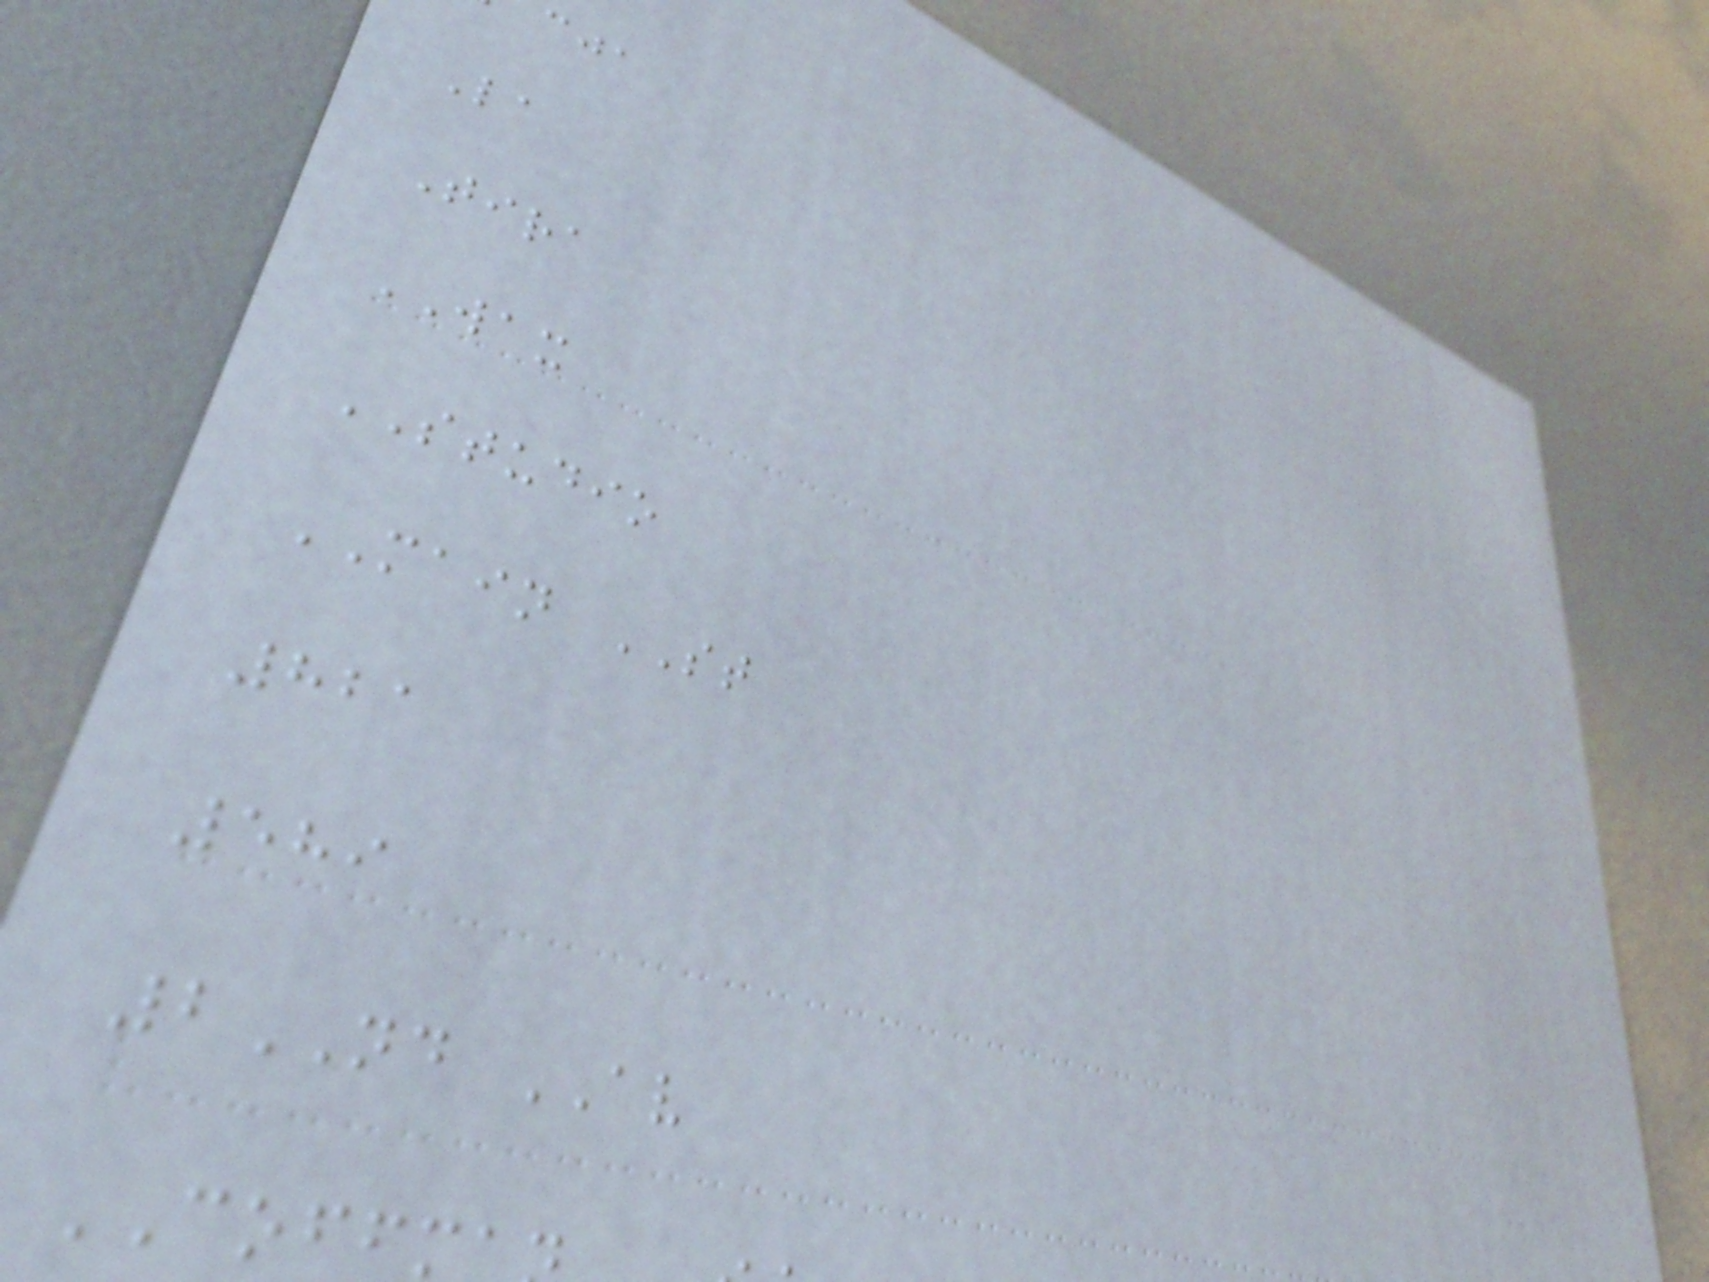La
Tira
WAX
STUDIO
MAIN ST
821
589
2ND AV
COFFM
